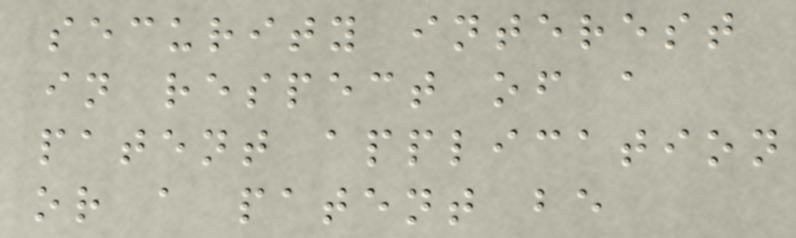security interest
in respect of a
patent application
or a patent be
